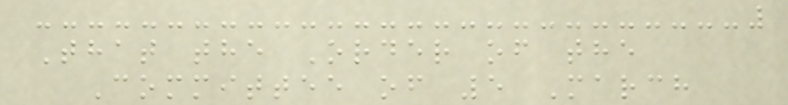That the Order of the
Committee of 5 March
